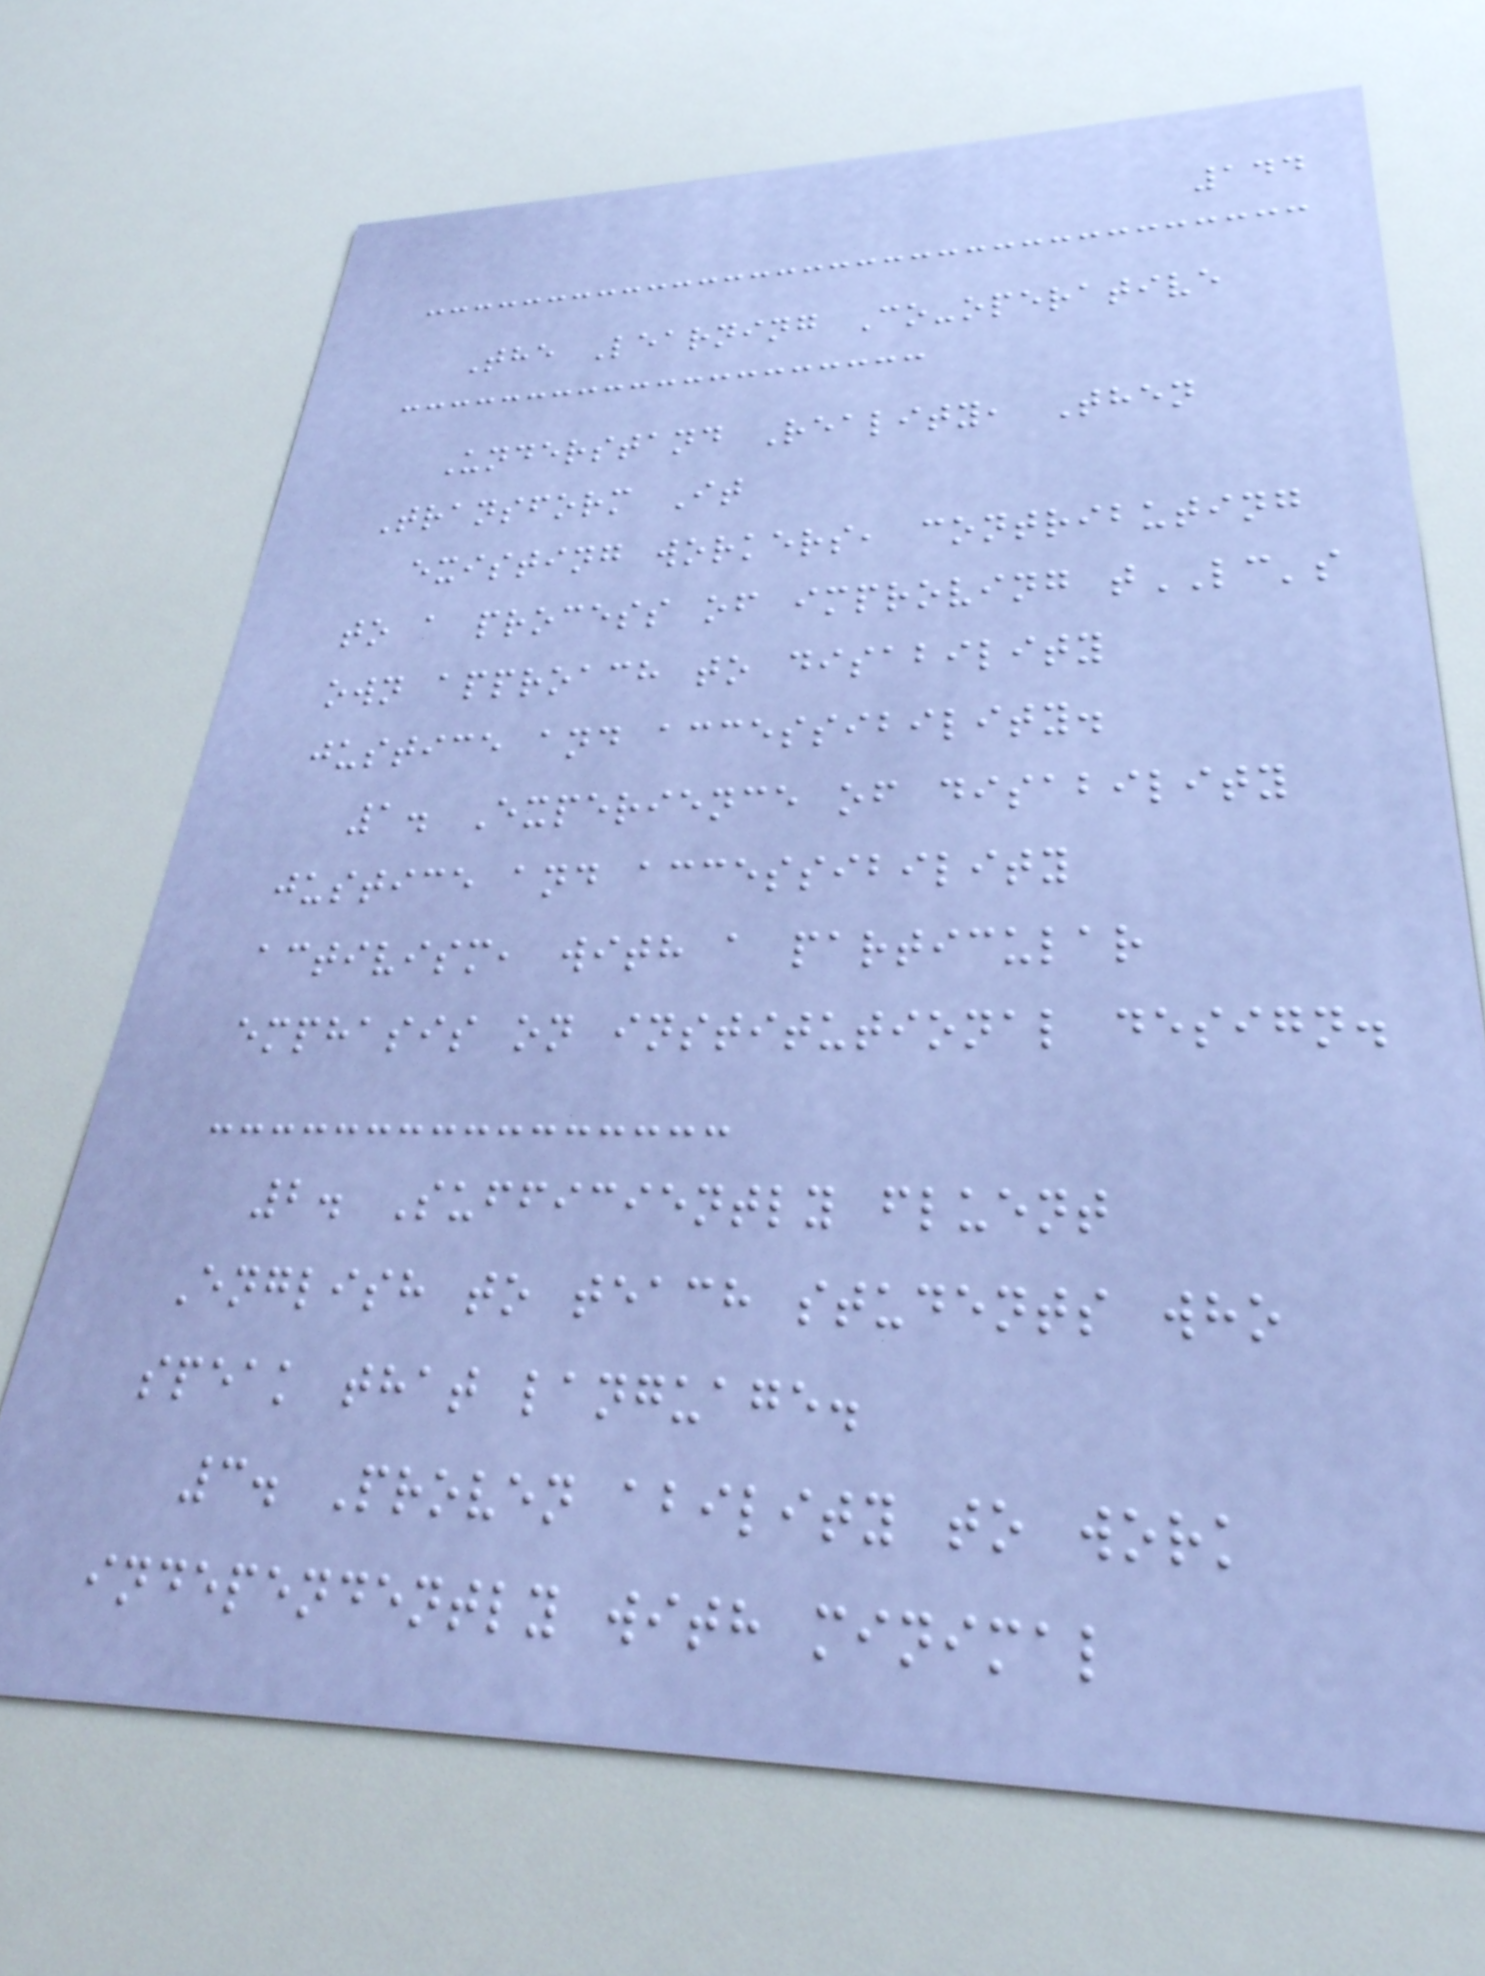144
The Learning Co-operative
Understand Reality, Then
Transform It
existing workers, contributing
to a process of improving tLC's
own approach to disability
justice and accessibility.
1. Experience of disability
justice and accessibility
activism, with a particular
emphasis on institutional design.
2. Sufficiently fluent
English to teach students who
speak that language.
3. Proven ability to work
independently with minimal
